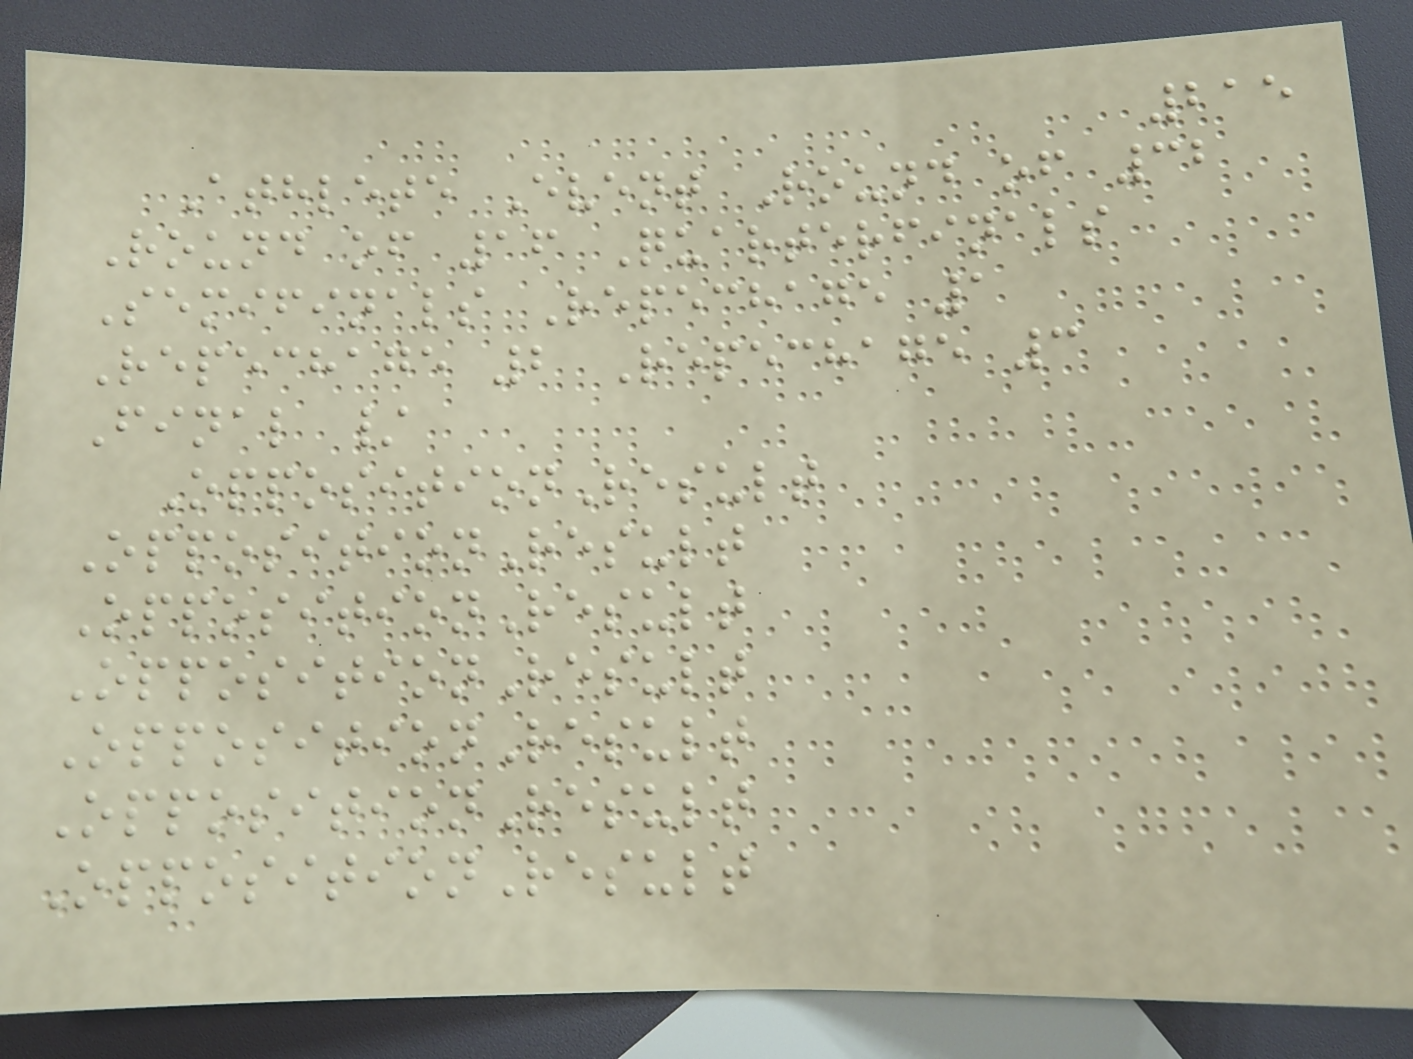215
Athlete Event Round of 32
Round of 16 Quarterfinals
Semifinals Repechage 1
Repechage 2 Repechage 3
Final /
OppositionResult
OppositionResult
OppositionResult
OppositionResult
OppositionResult
OppositionResult
OppositionResult
